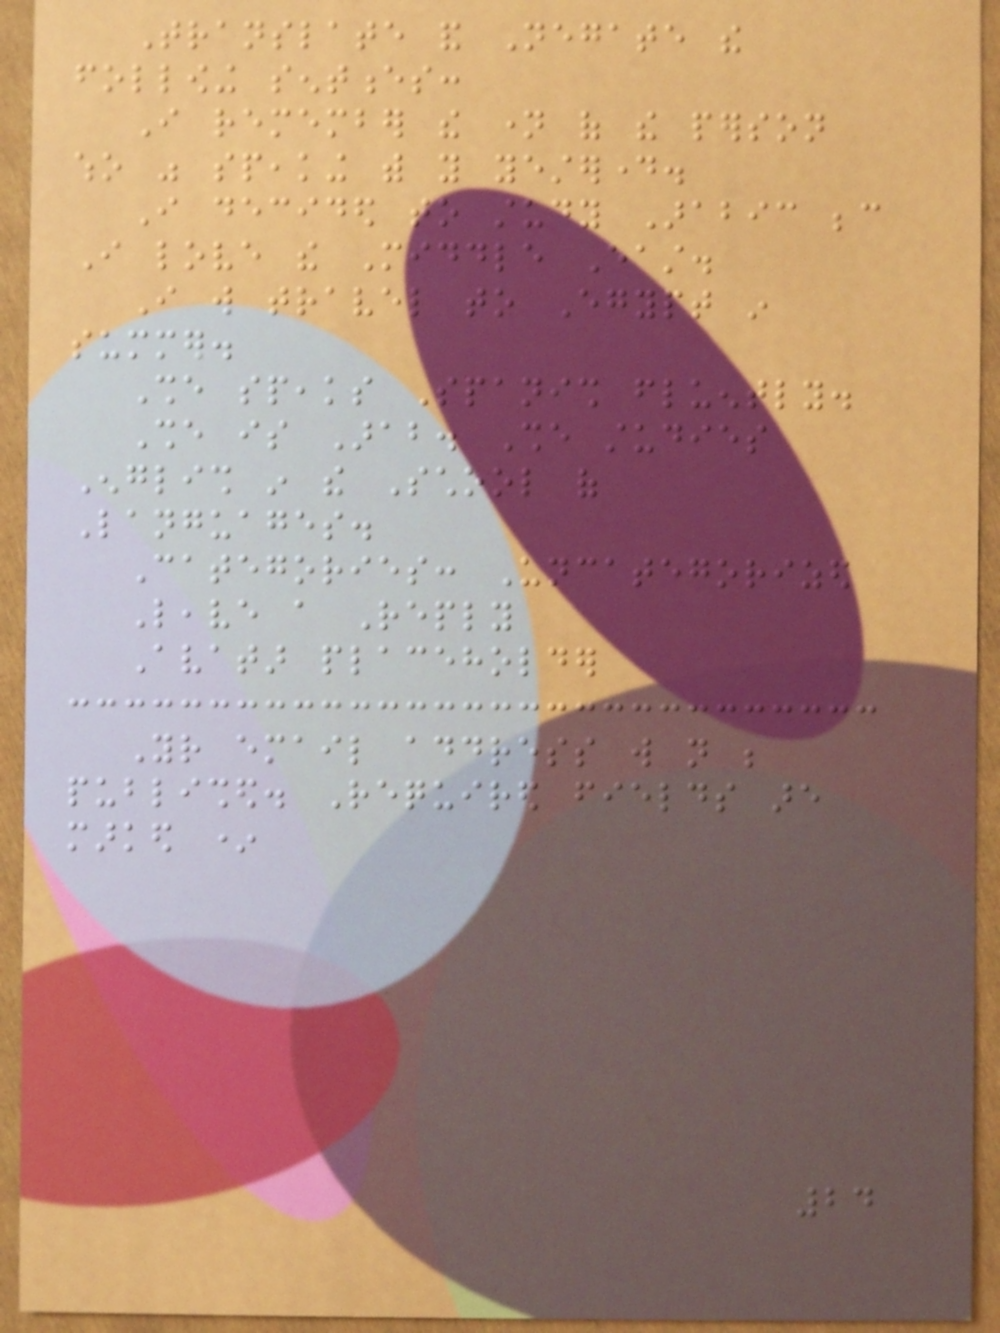Translate and Negate the
following sentences:
I remember the name of the person
who was speaking with you yesterday.
I decided to study Arabic because
I love the Middle East.
I will travel to Egypt in
summer.
She speaks Spanish fluently.
She is Arab. She studies
English in the School of
Languages.
Categories: Uncategorized
Leave a Reply
Avatar placeholder
Your email address will not be
published. Required fields are
marked *
24
